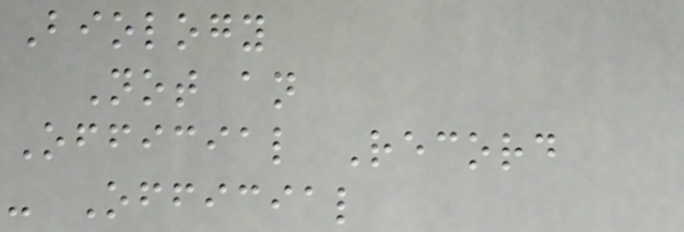Biology
Not an
Official Record
- Official
